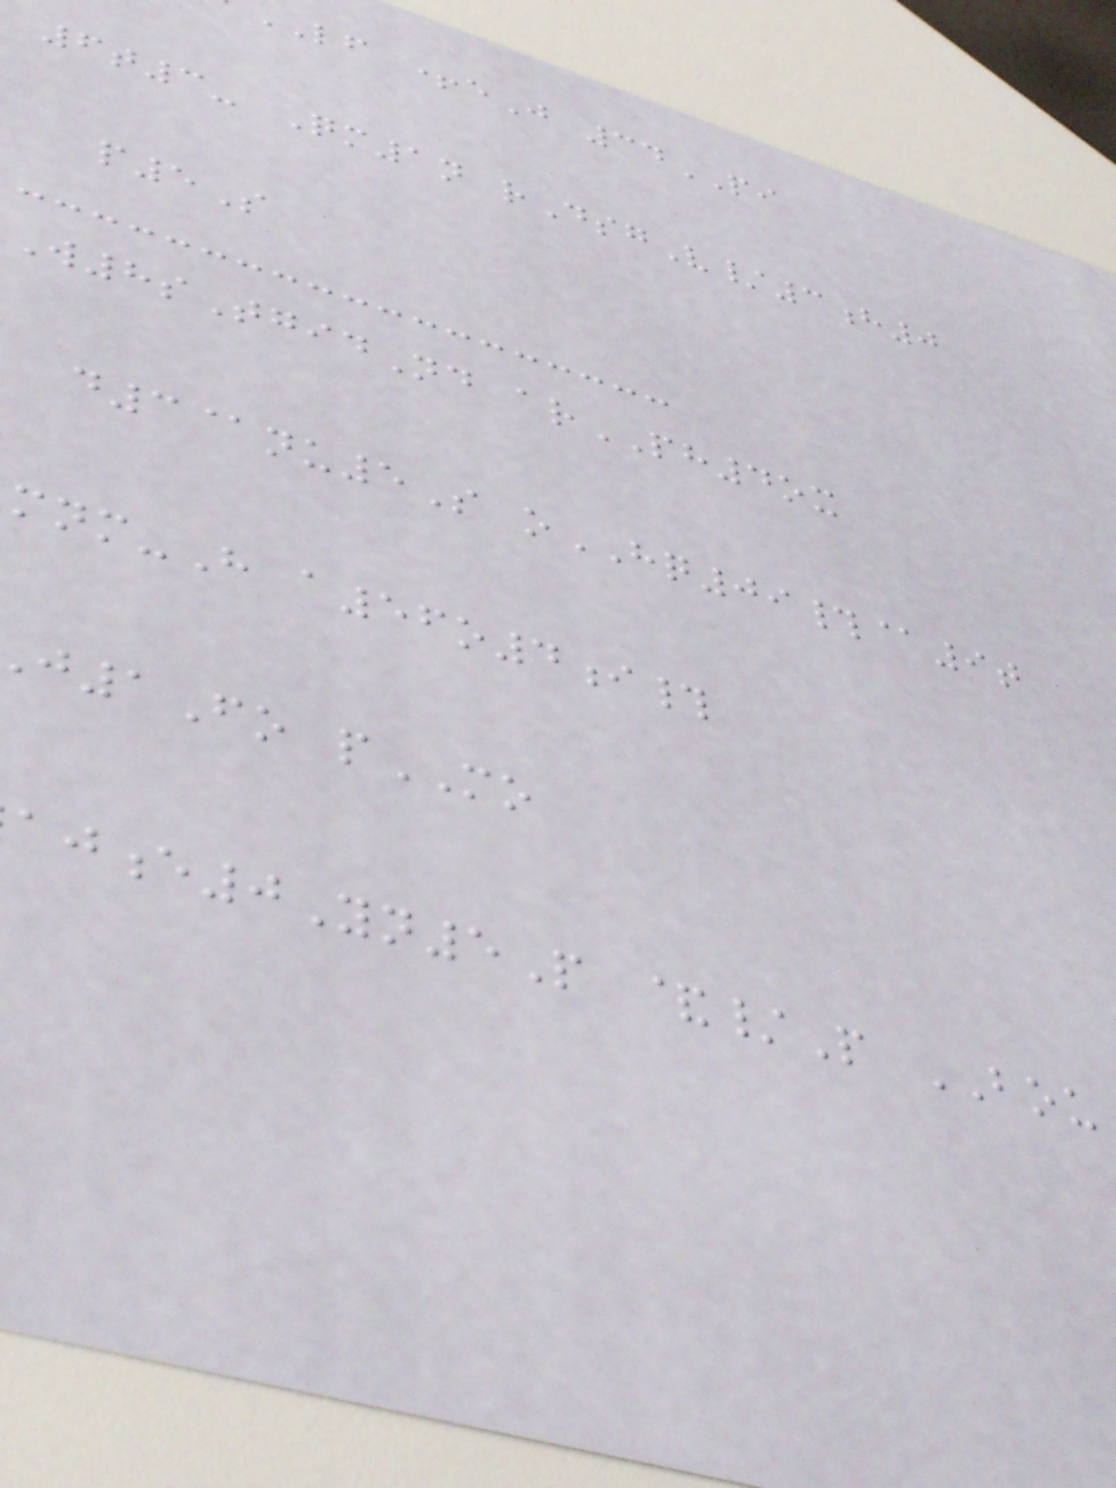lf +eJ 34PI
6t3- Qm1n rDsgV/3h0
p5S
W8sTgidNd arPH4ox
d3@nu5S oHQ09#@9t
nm-H a56o4i#
1Fo pMO
e0Yn5P &/P BOU
